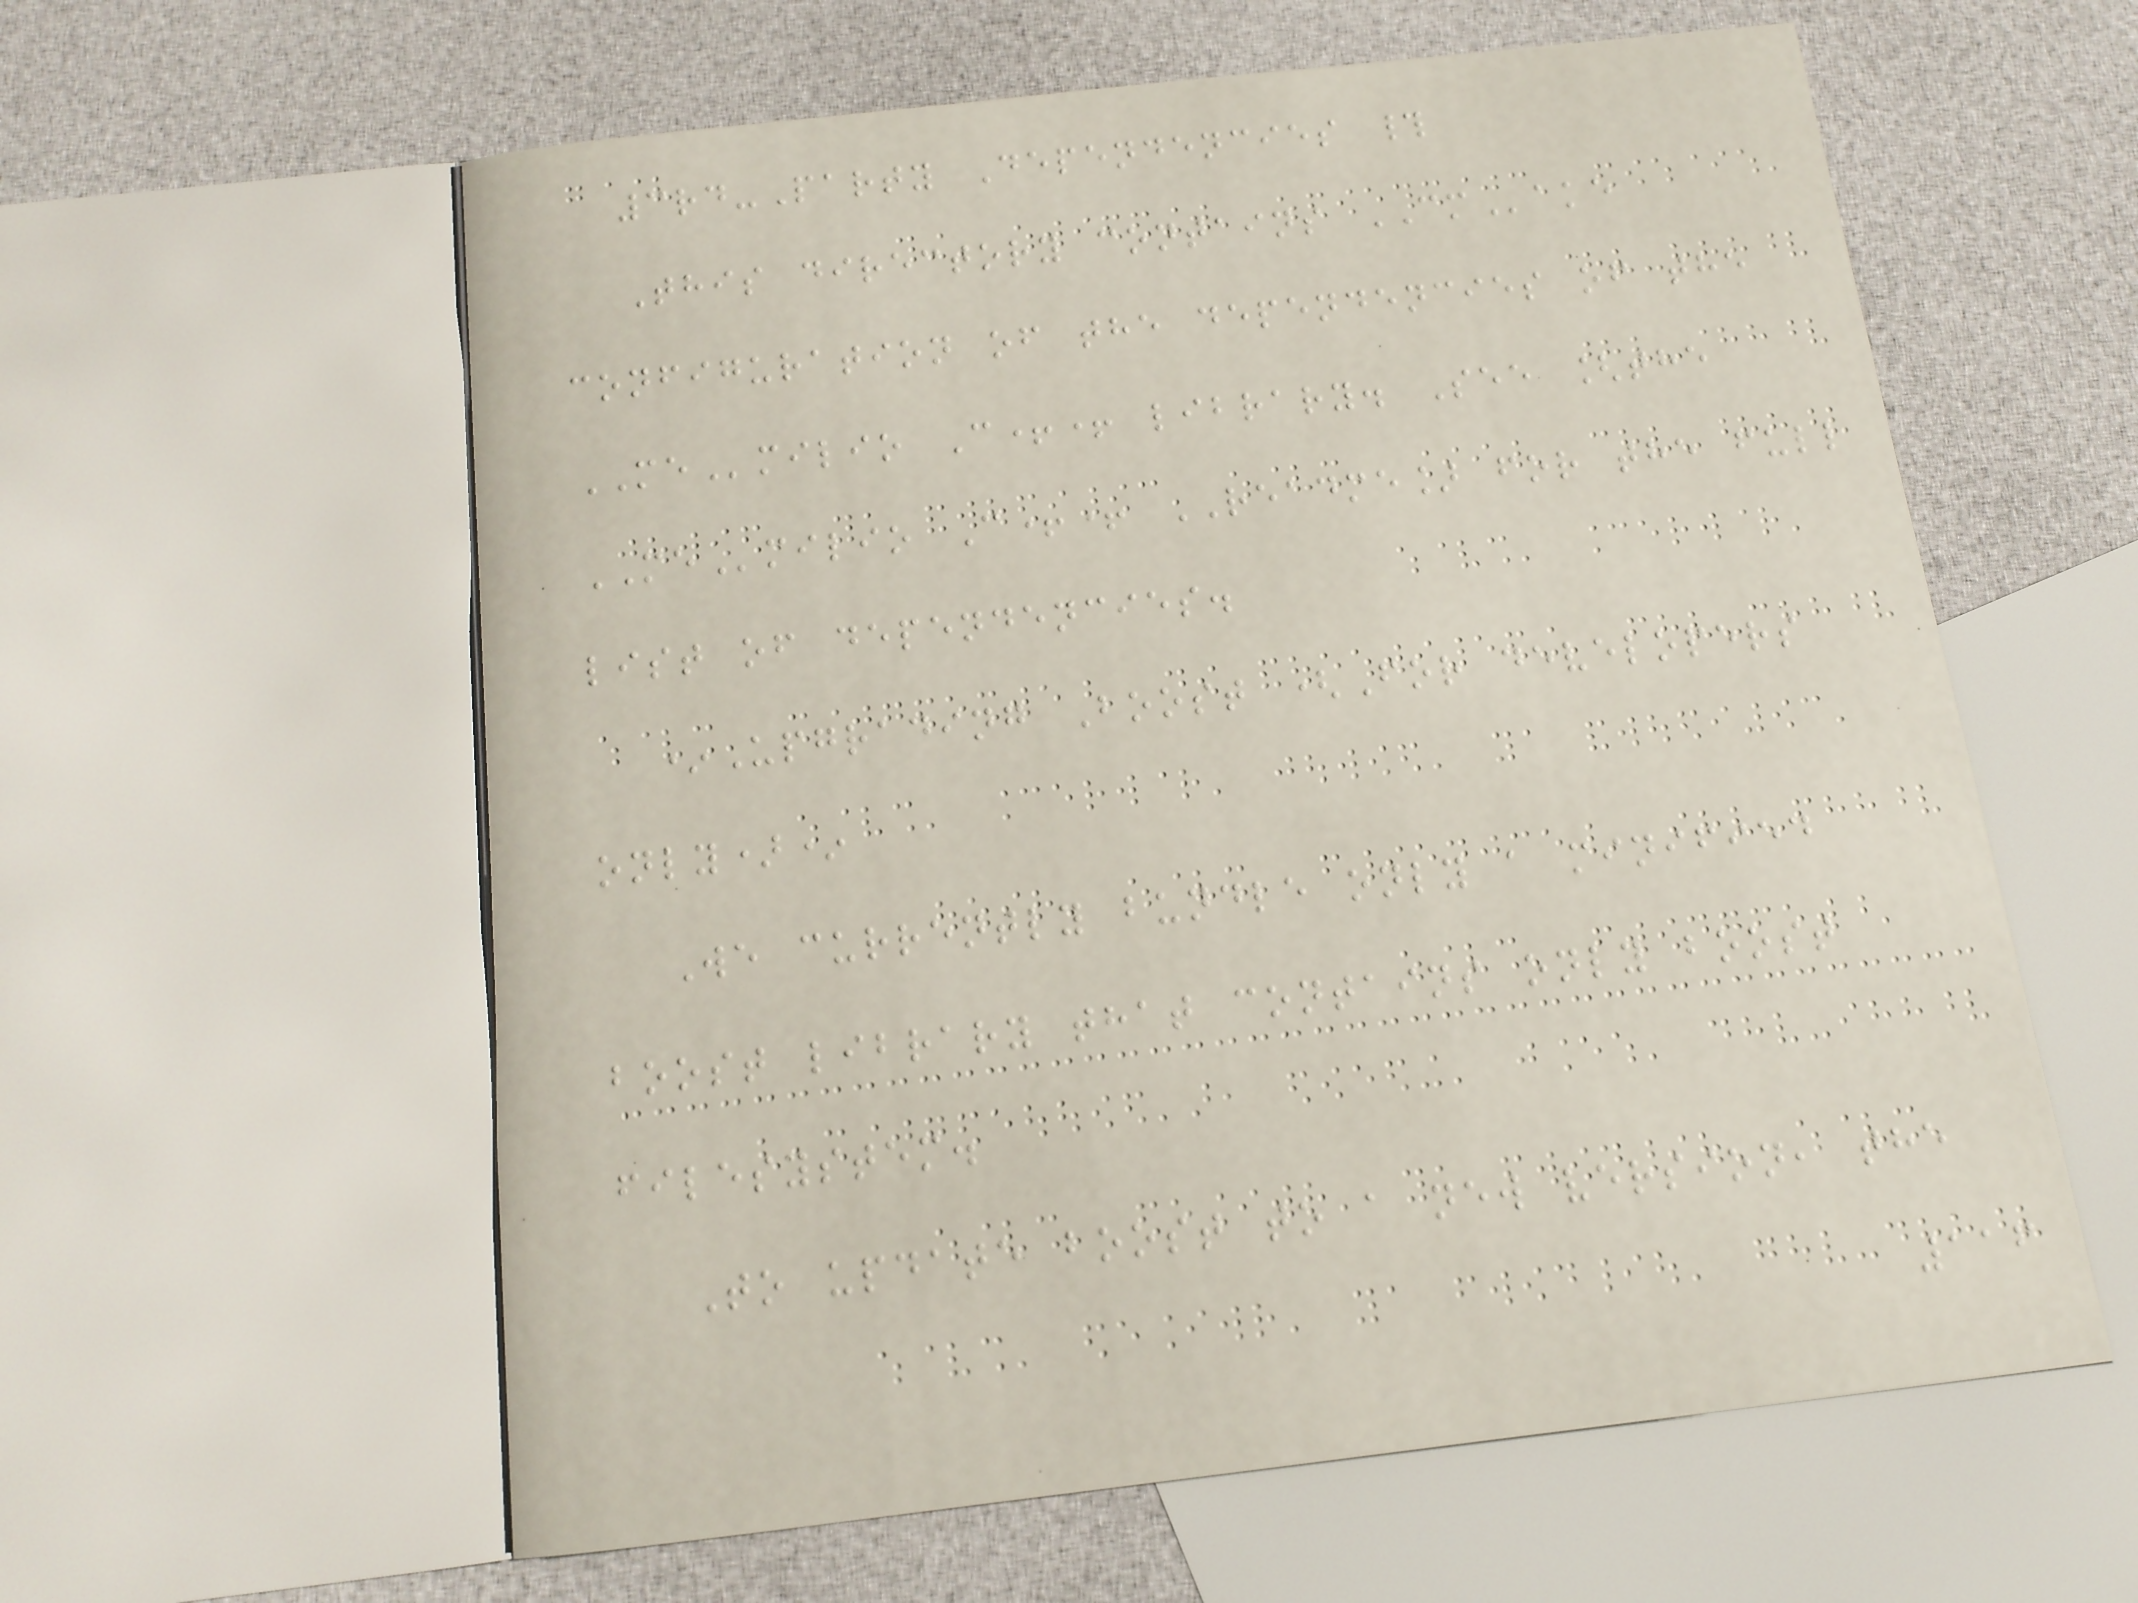3rd-Party Dependencies #
This directory contains CMake
configuration of the dependencies of the
MEmilio C++ library. See [the
MEmilio C++ README] for the full
list of dependencies.
*Upgrading Boost (For developers
only)*
We currently bundle only a minified
boost library that contains only boost
filesystem.
To update boost to a new version, the
116
